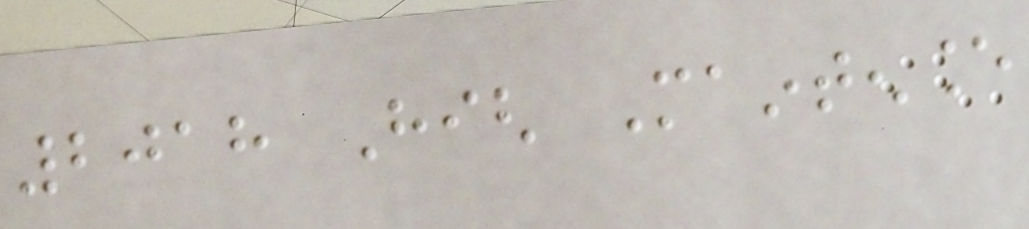2018 High Maintenance
